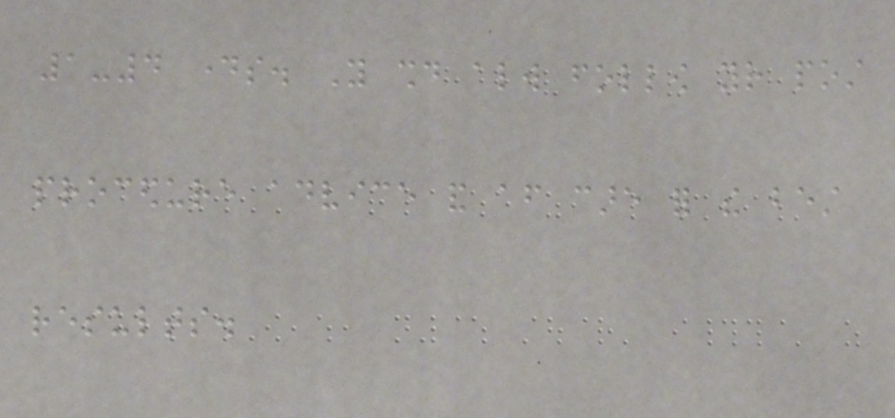1-4 days. You should always follow your post
procedure advice and after care for the best
results.
